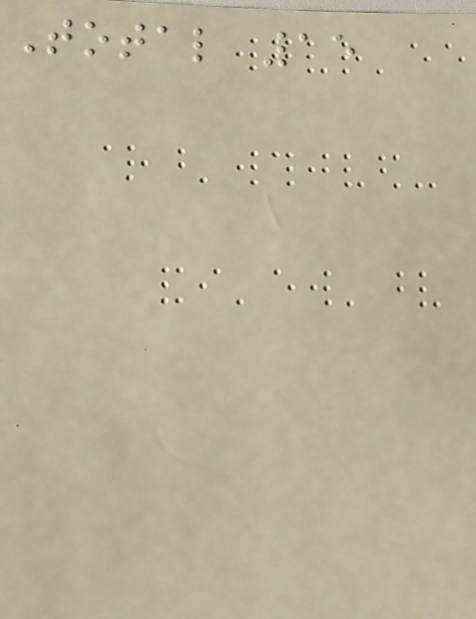Total 15
